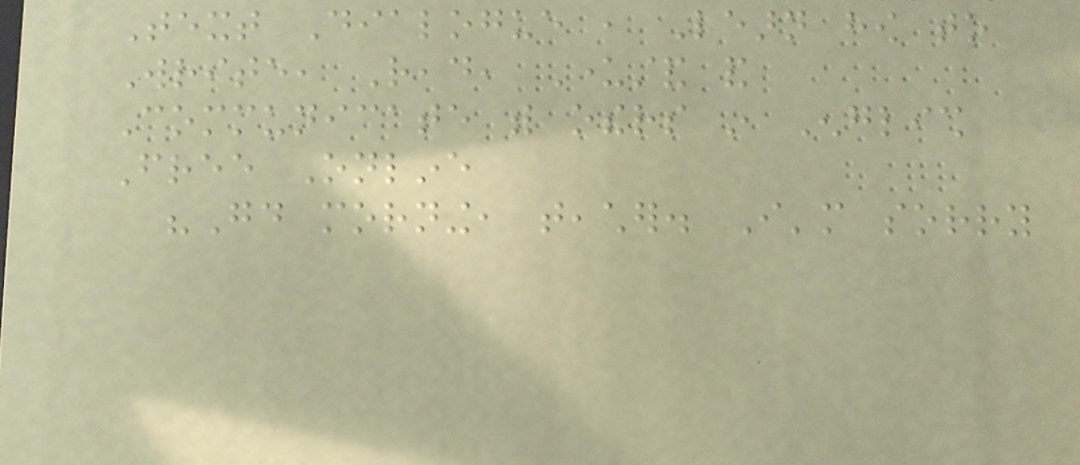Text Dialogue , Learn how to
Write, Read, Understand and
Communicate with others in English
Free Online
"Good morning, teacher. I'm sorry
